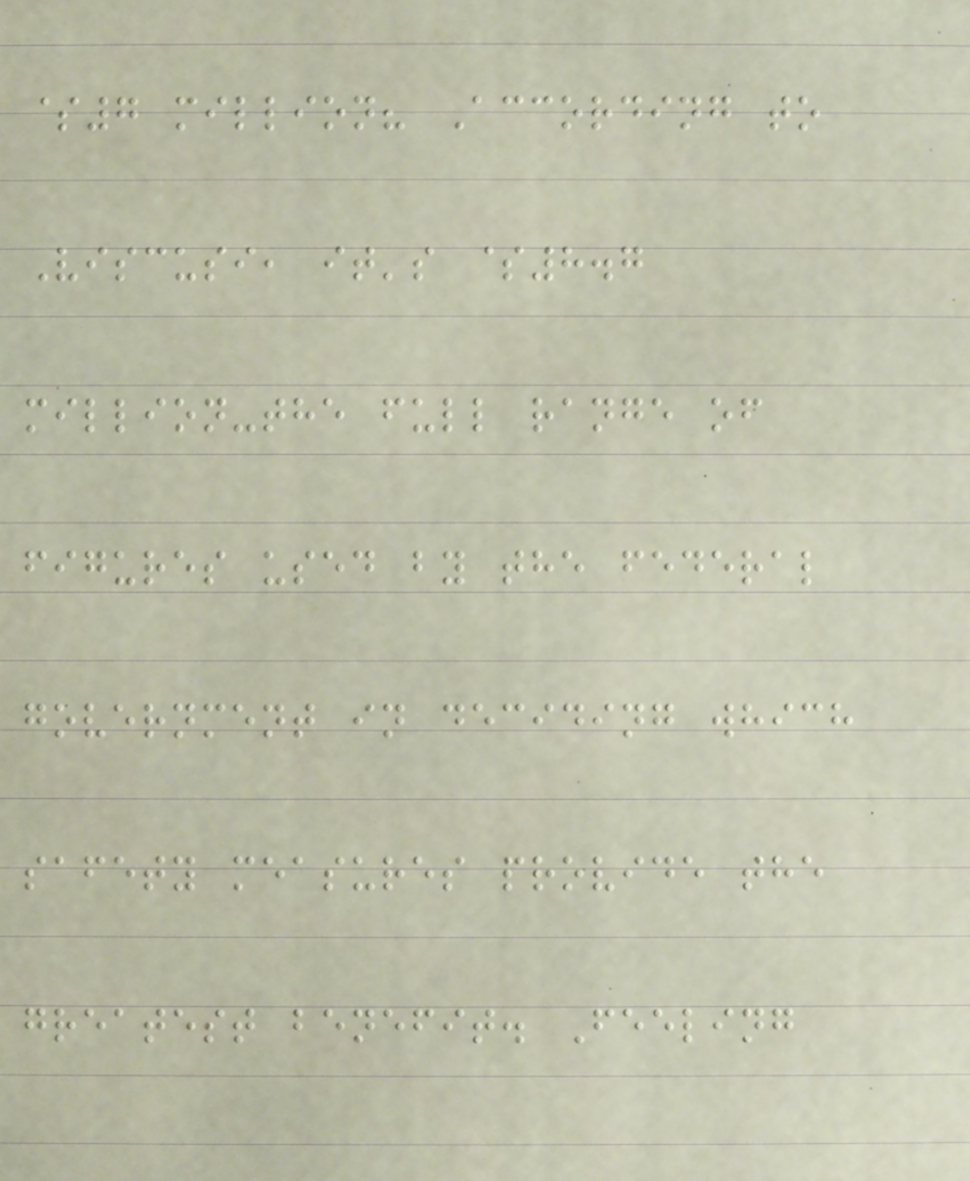$7 million? According to
Viscusi, it's $8.7
million-the full range of
figures used by the federal
government in deciding which
safety measures provide the
greatest benefit. Feeling
